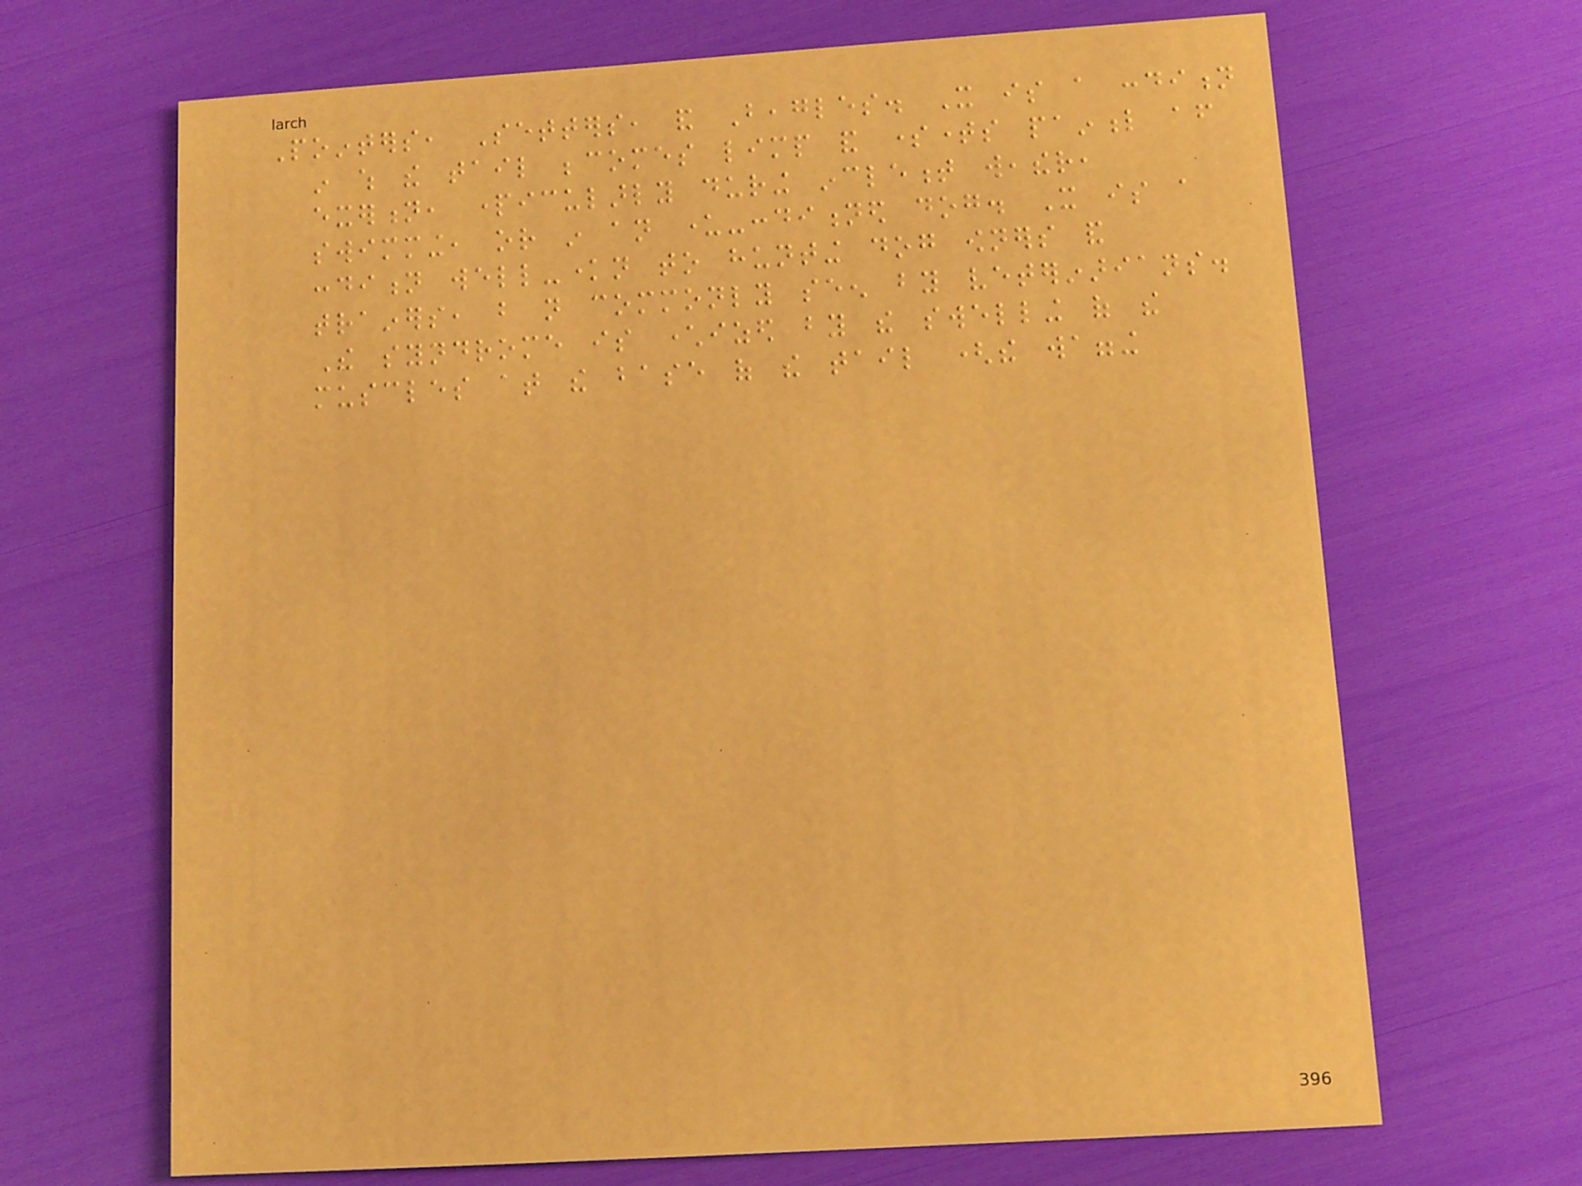Pointers, Setters, and Beagles. It is a condition
in which the tail becomes limp and sometimes painful after
exertion, particularly during inclement weather,
swimming, or in an under-conditioned dog. It is a
condition well-known to hunting dog owners and
trainers, but not commonly seen by veterinarians.
The syndrome is characterized by the swelling of the
muscles at the base of the tail (the wagging
